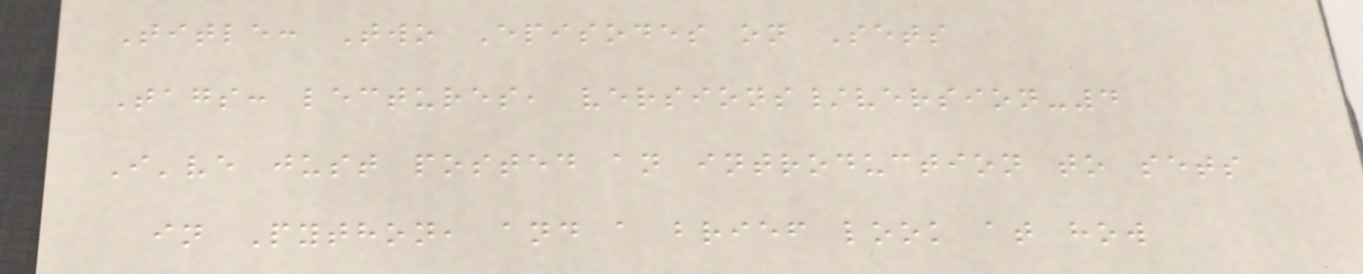Title: Two Episodes on Sets
Tags: lectures, versions/version-4
I've just posted an introduction to sets
in Python, and a brief look at how
